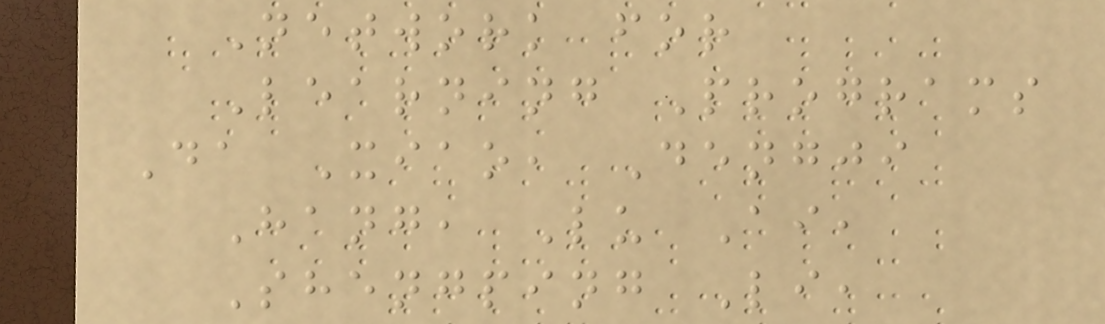Network for
Learning Programs
Da Xiao, Dengji
Hang, Lu Ai,
Shengping Li,
